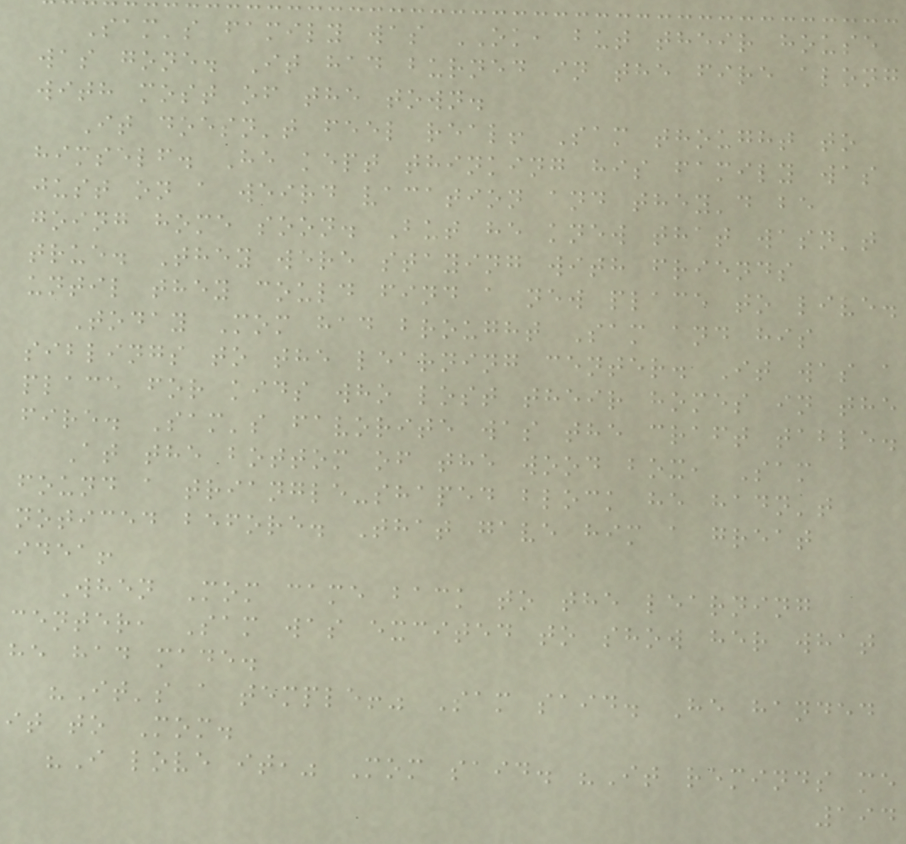Sam's family was OK, but their house
was gone. It had burned in the fire along
with most of the town.
It doesn't feel real! Sam thought to
himself. He kept thinking his family was
just on a weird vacation and they'd be
going home soon. But he knew that wasn't
true. They were staying with friends
until they could find a new place to live.
Today Mom had brought Sam and his
siblings to the learning center. It was a
place for kids who lost their homes in the
fire. Sam's favorite was the craft table.
At the bottom of the wood box, Sam
found a triangle-shaped block he hadn't
noticed before. That gave him a great
idea!
When Mom came back to the learning
center, Sam was excited to show her what
he had made.
"It's a temple!" Sam said. He handed
it to Mom.
"I love it," Mom said. "It reminds me
194
